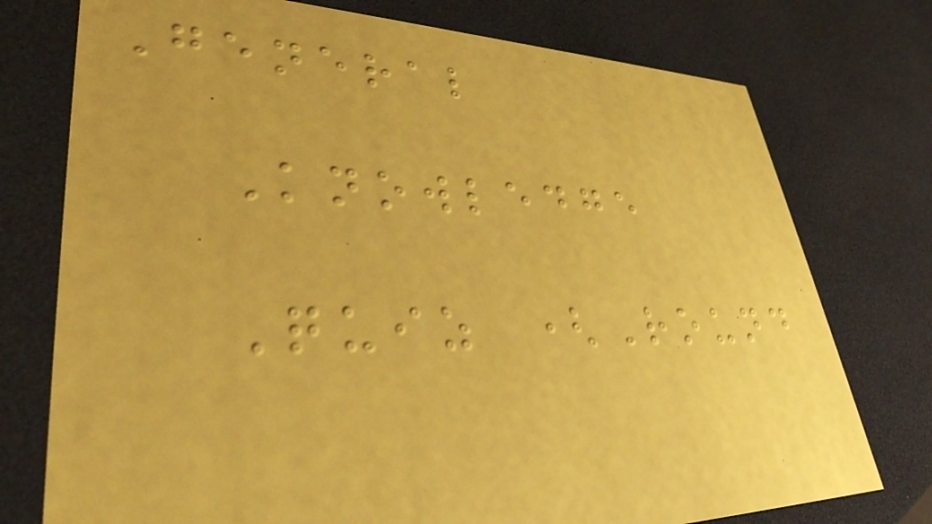General
Knowledge
Quiz (Round
